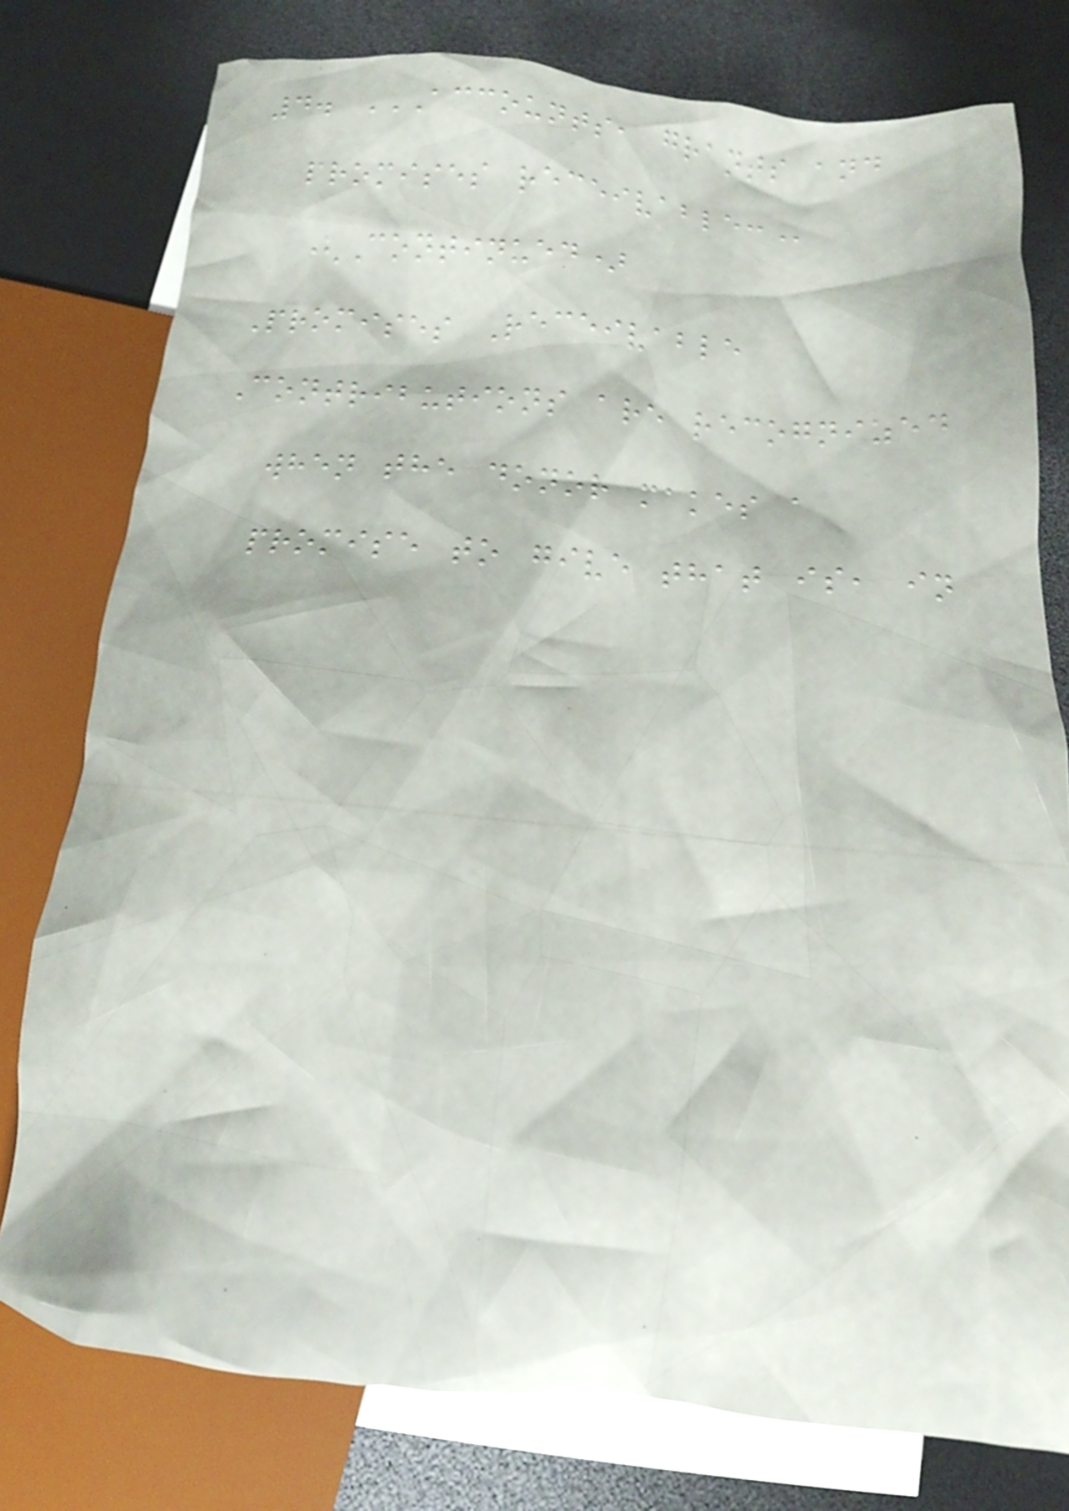4. ACCOUNTS, GRANTS AND
PROMISES RECEIVABLE:
(Continued)
Promises Receivable
Contributions are recognized
when the donor makes a
promise to give that is, in
